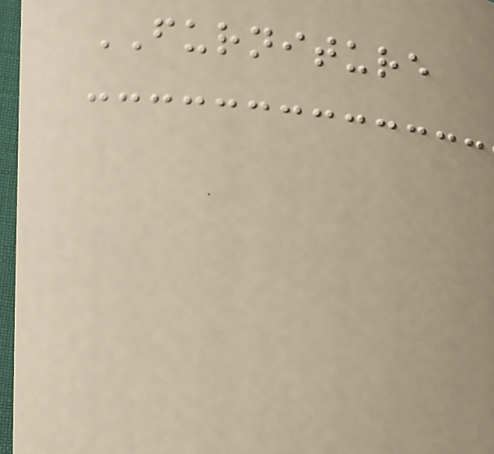FURNITURE
